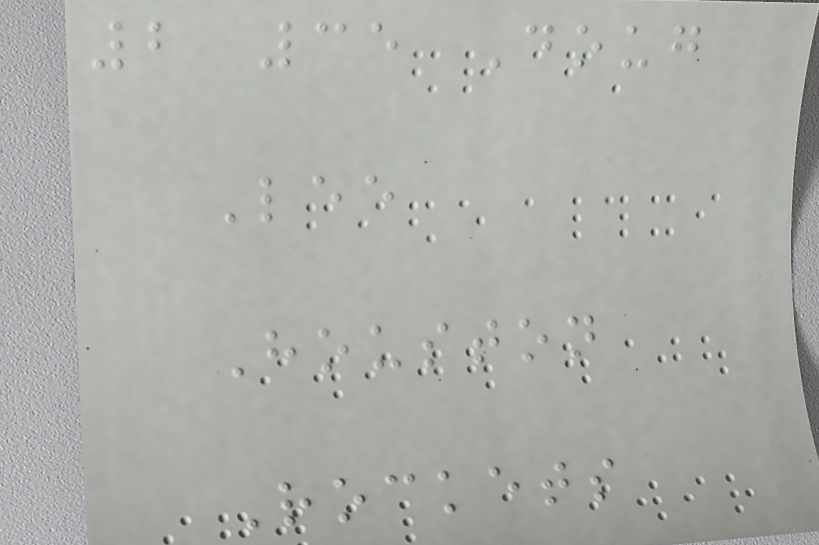2 35 Doug
Lee
Houston
Rockets
